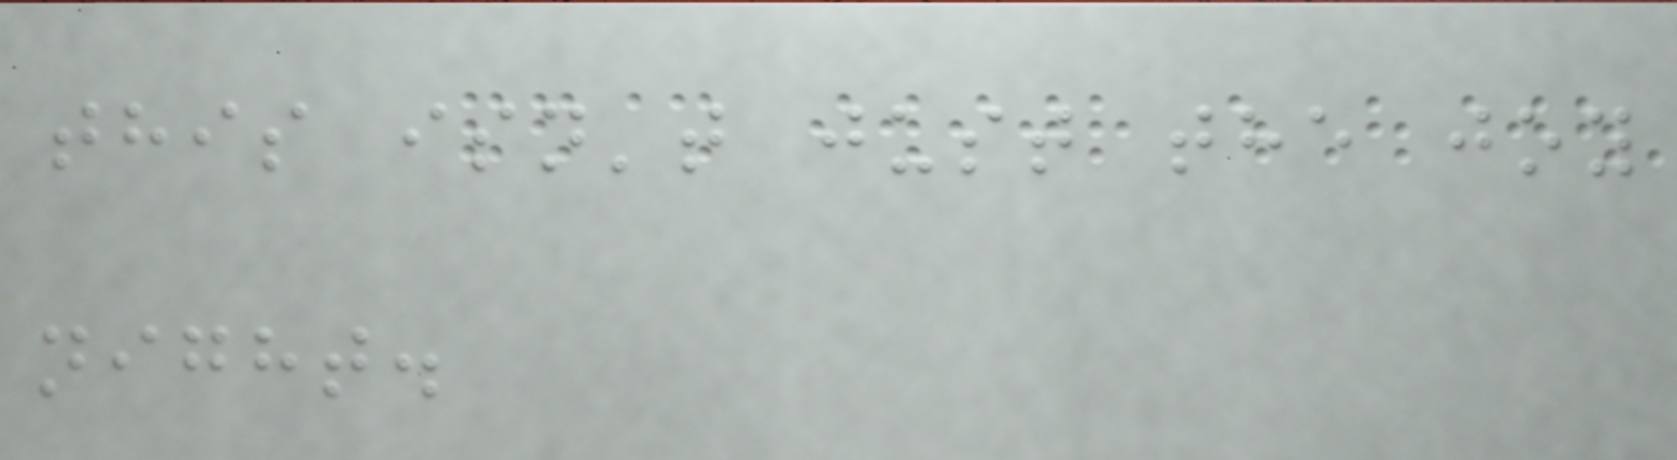this isn't just the joy
night.
